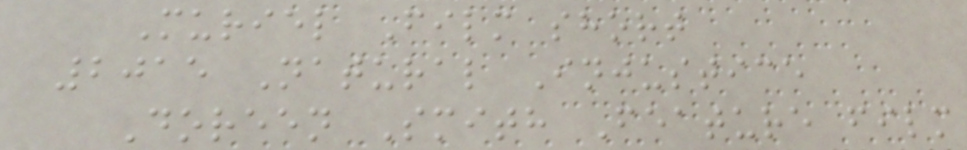Muriel Film short
2015 Natural Injustice
Doreen Smith Feature film
